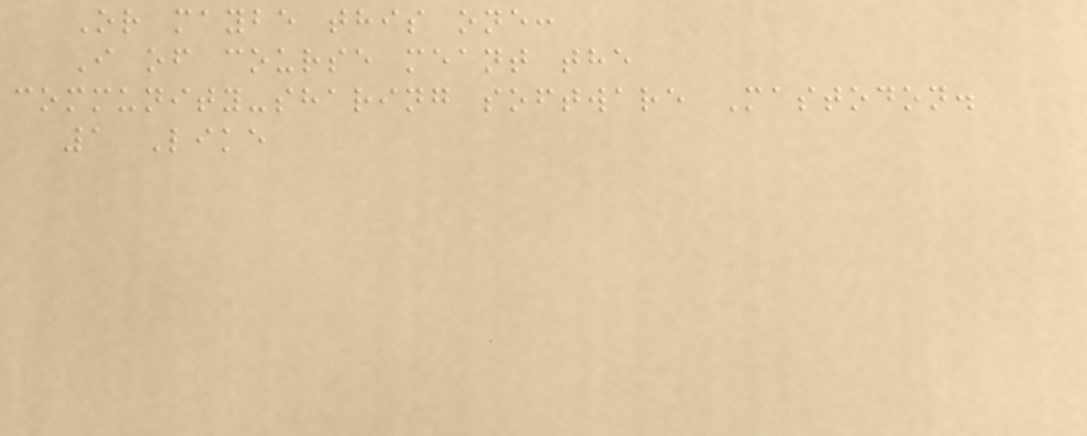Or maybe this one:
I of course meant the
community-sharing software Mastodon.
1 Like
